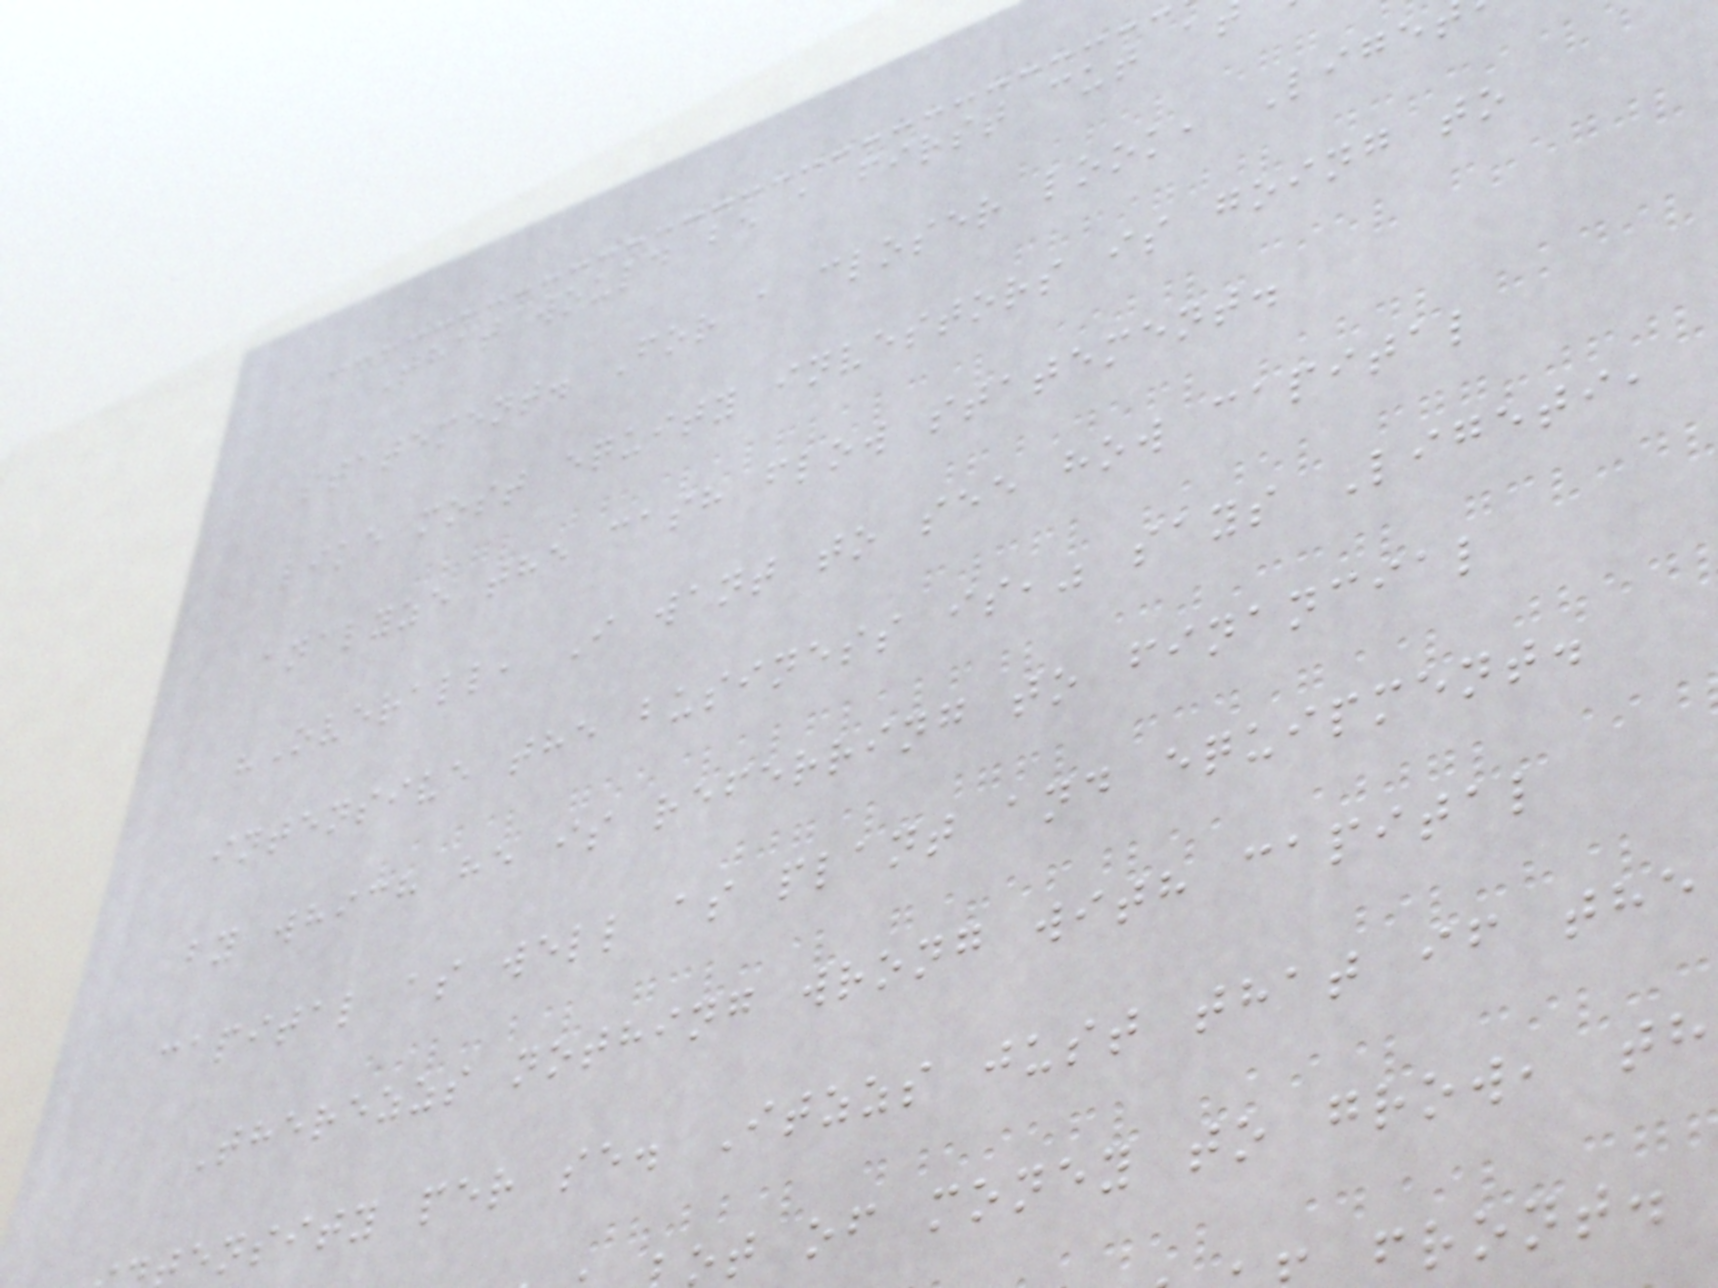That would be a first cut a
statement. For a closer look, Lige
like most equity investors is going to
analyze the cash flow statement.
"Overall, I want to see how capital
intensive the business is," says Ligeti,
by which he is referring to financial
capital as well as plant and equipment.
Therezzs nothing wrong with capital
ensity per se. Itzzs just that if the
ot of money to grow, th
